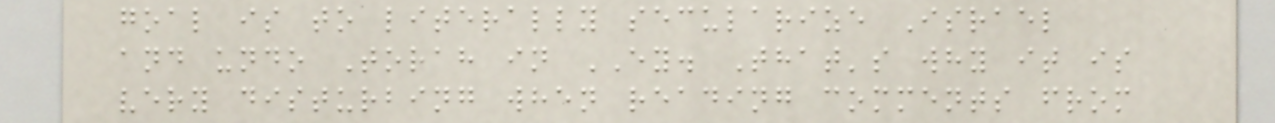goal is to literally secularize Israel
and undo Torah in EY. That's why it is
very disturbing when reading comments from
